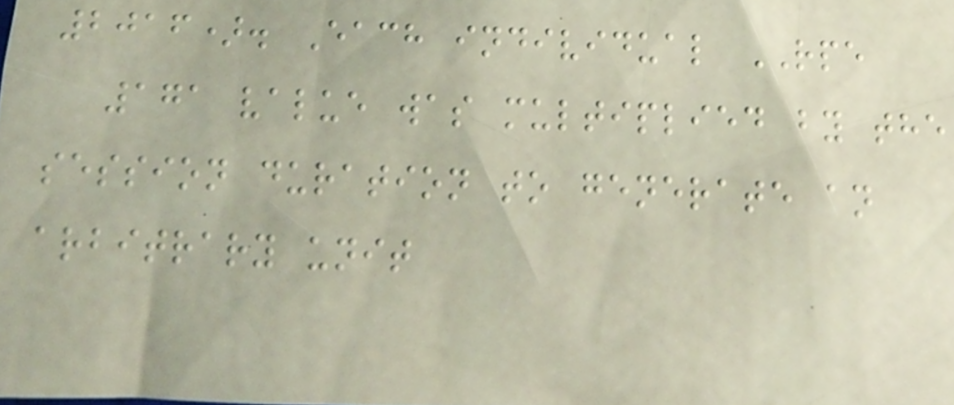2016). Each individual RPE
171 value was multiplied by the
session duration to generate an
arbitrary unit
